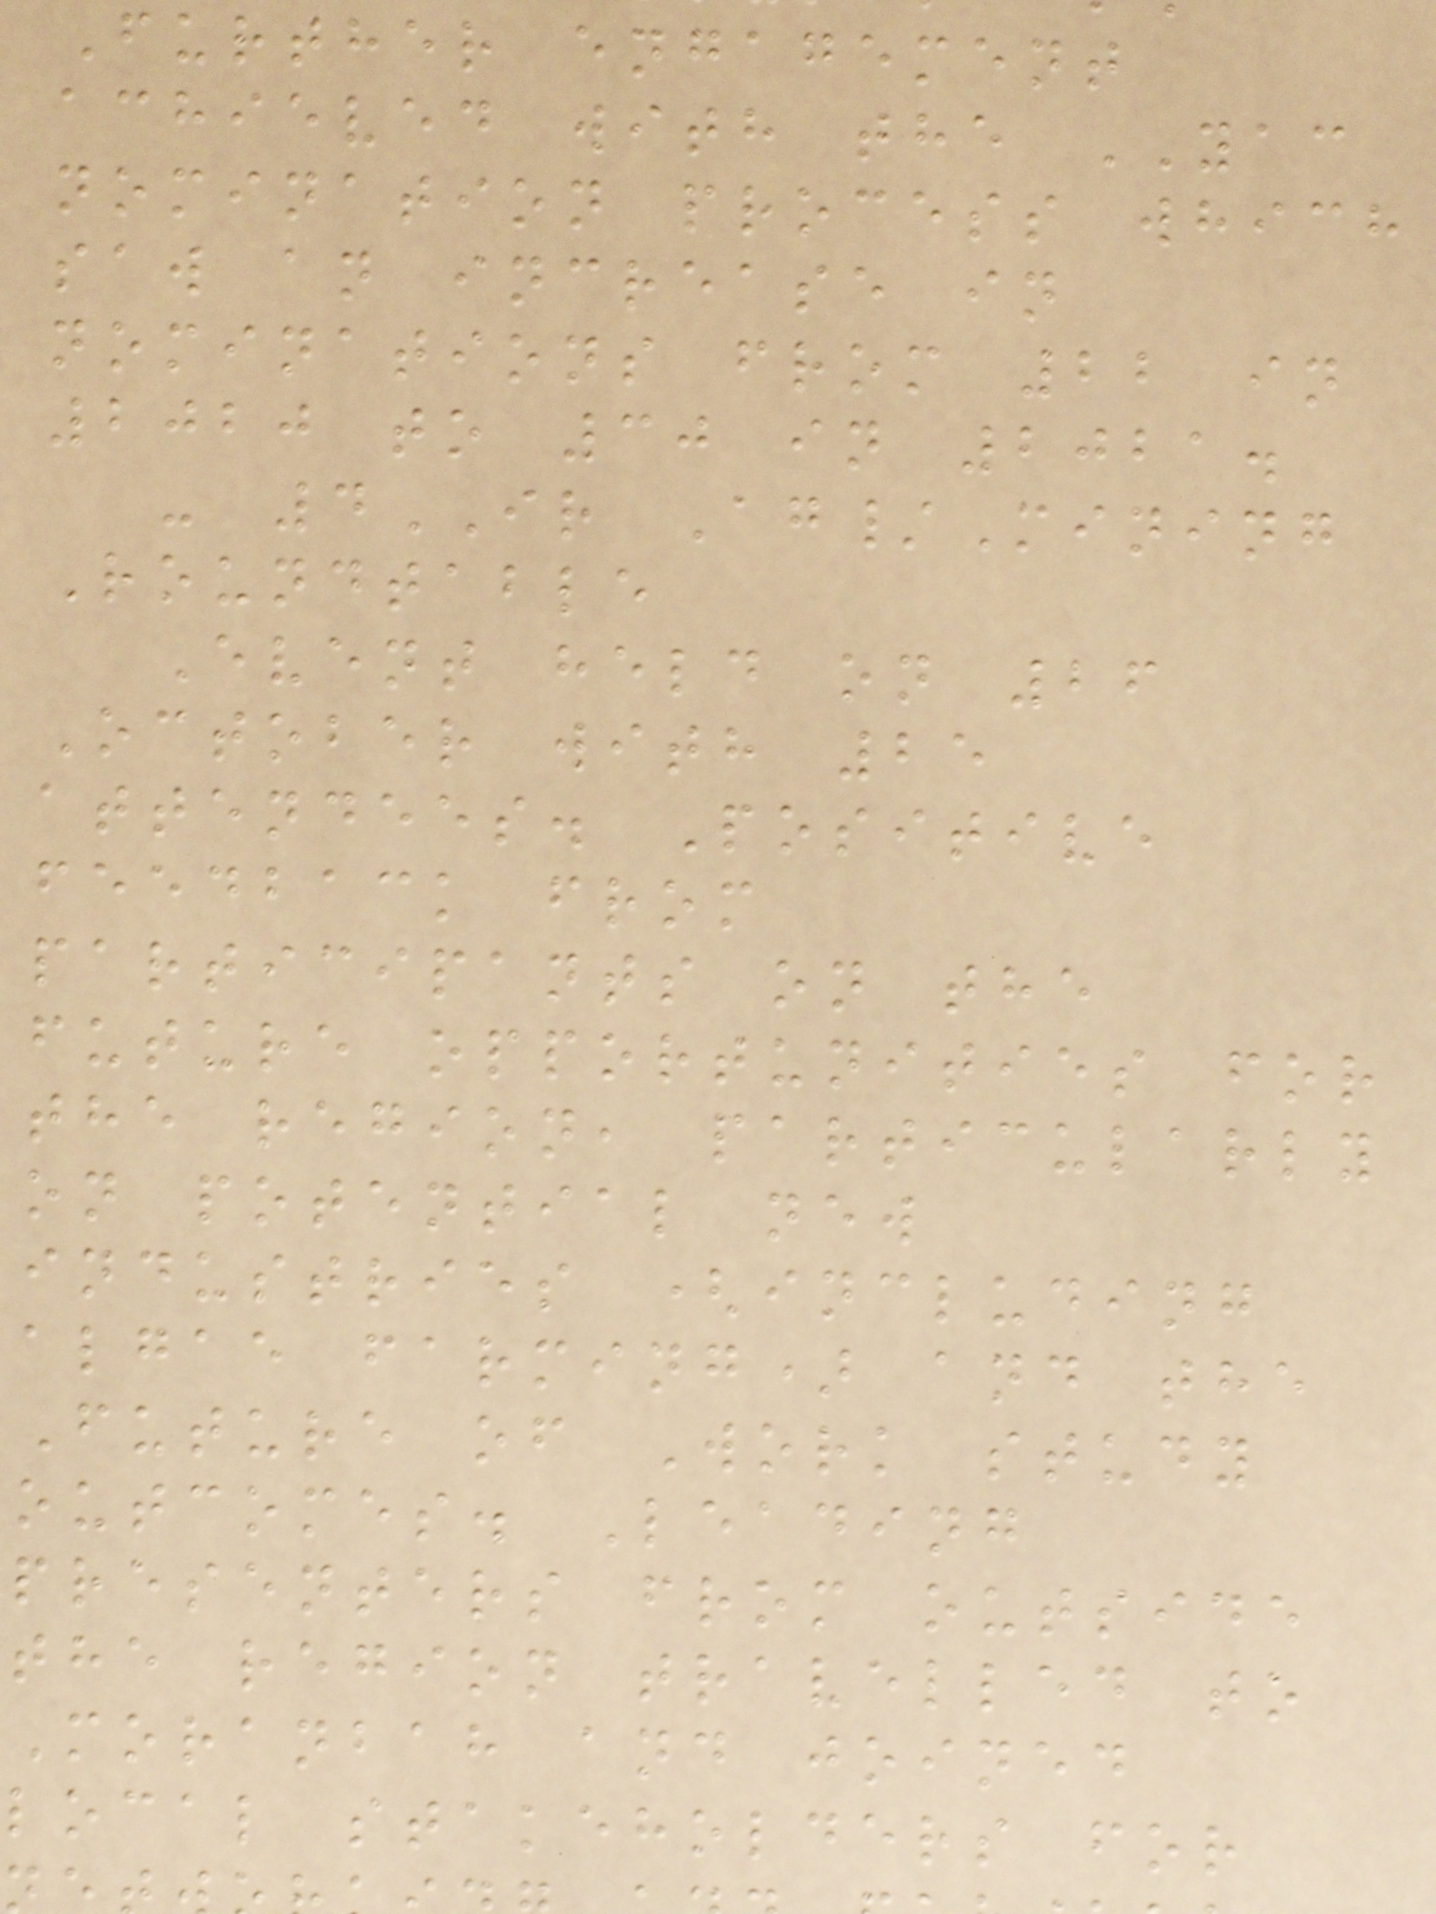Further engagement
achieved with the YAC
nomination process which
saw an increase in
nominations from 22 in
2020 to 30 in 2021.
- 4IR Ag/Mining
Roundtable
Event held on 26
October with 25
attendees. Positive
feedback from
participants on the
future opportunities for
the region, particularly
on potential new
industries (including
algae farming) and the
Future of Work study
outcomes. Leading
presenters from outside
the region travelled to
Moranbah and joined
local stakeholders for
